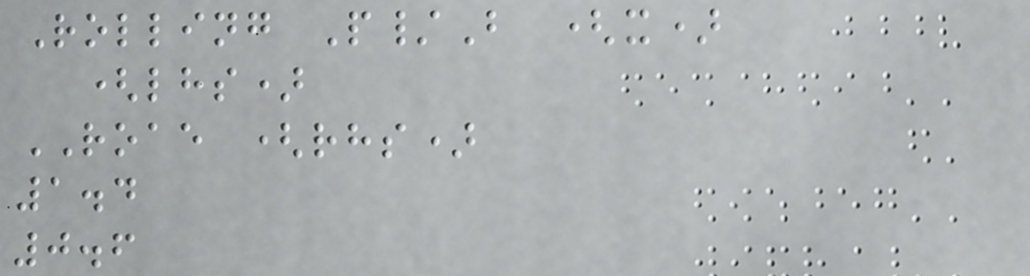Rolling P/B (x)
(lhs)
ROAE (rhs)
1.4
0.6
